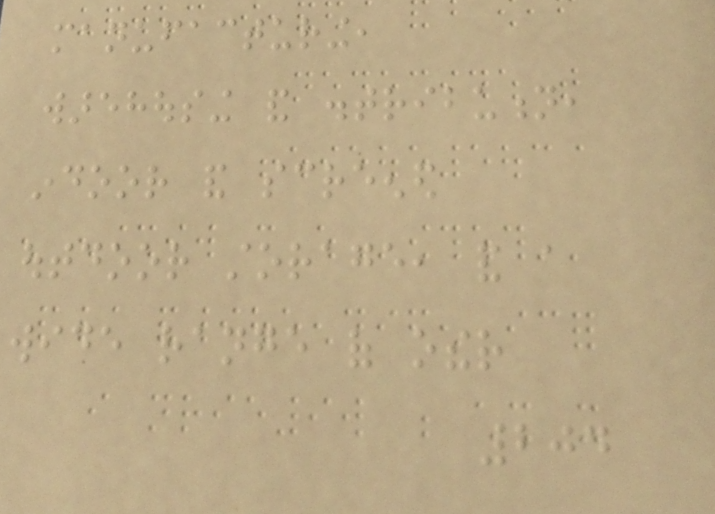manufacturing,
warehousing and distribution,
indoor and screened
outdoor storage, and a
wide range of other
204
